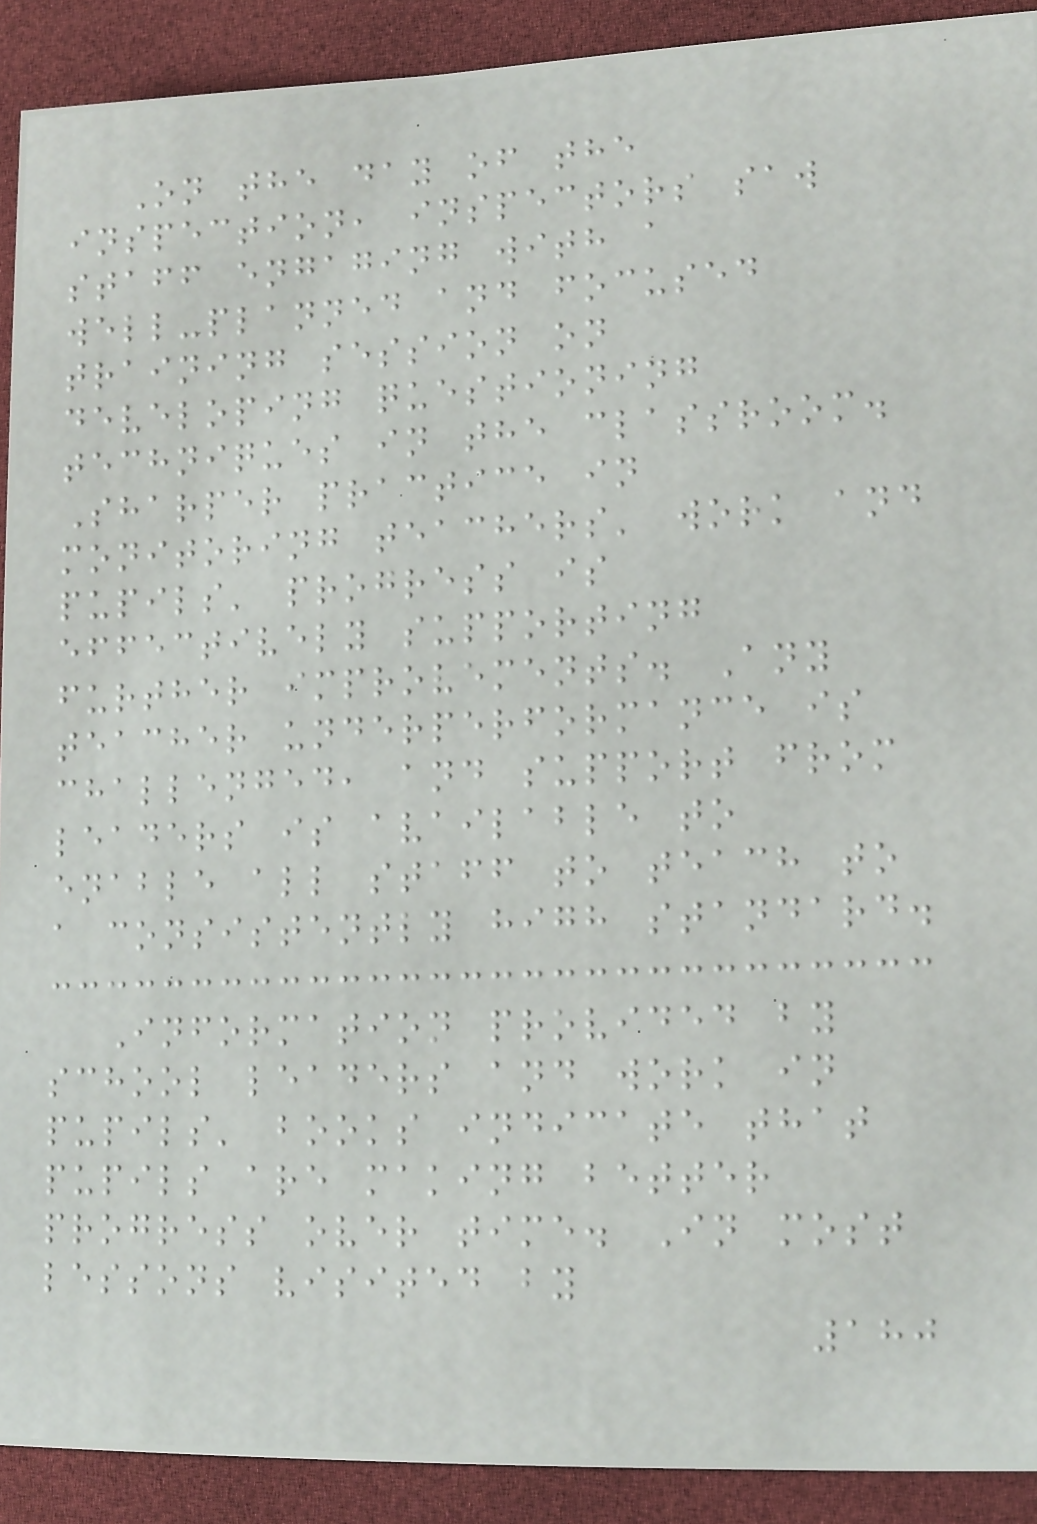On the day of the
inspection, inspectors saw
staff engaging with a
well-planned and focused
training session on
developing questioning
techniques in the classroom.
Sharper practice in
monitoring teachers' work and
pupils' progress is
effectively supporting
further improvements. Any
teacher underperformance is
challenged, and support from
leaders is available to
enable all staff to teach to
a consistently high standard.
Information provided by
school leaders and work in
pupils' books indicate that
pupils are making better
progress over time. In most
lessons visited by
180
